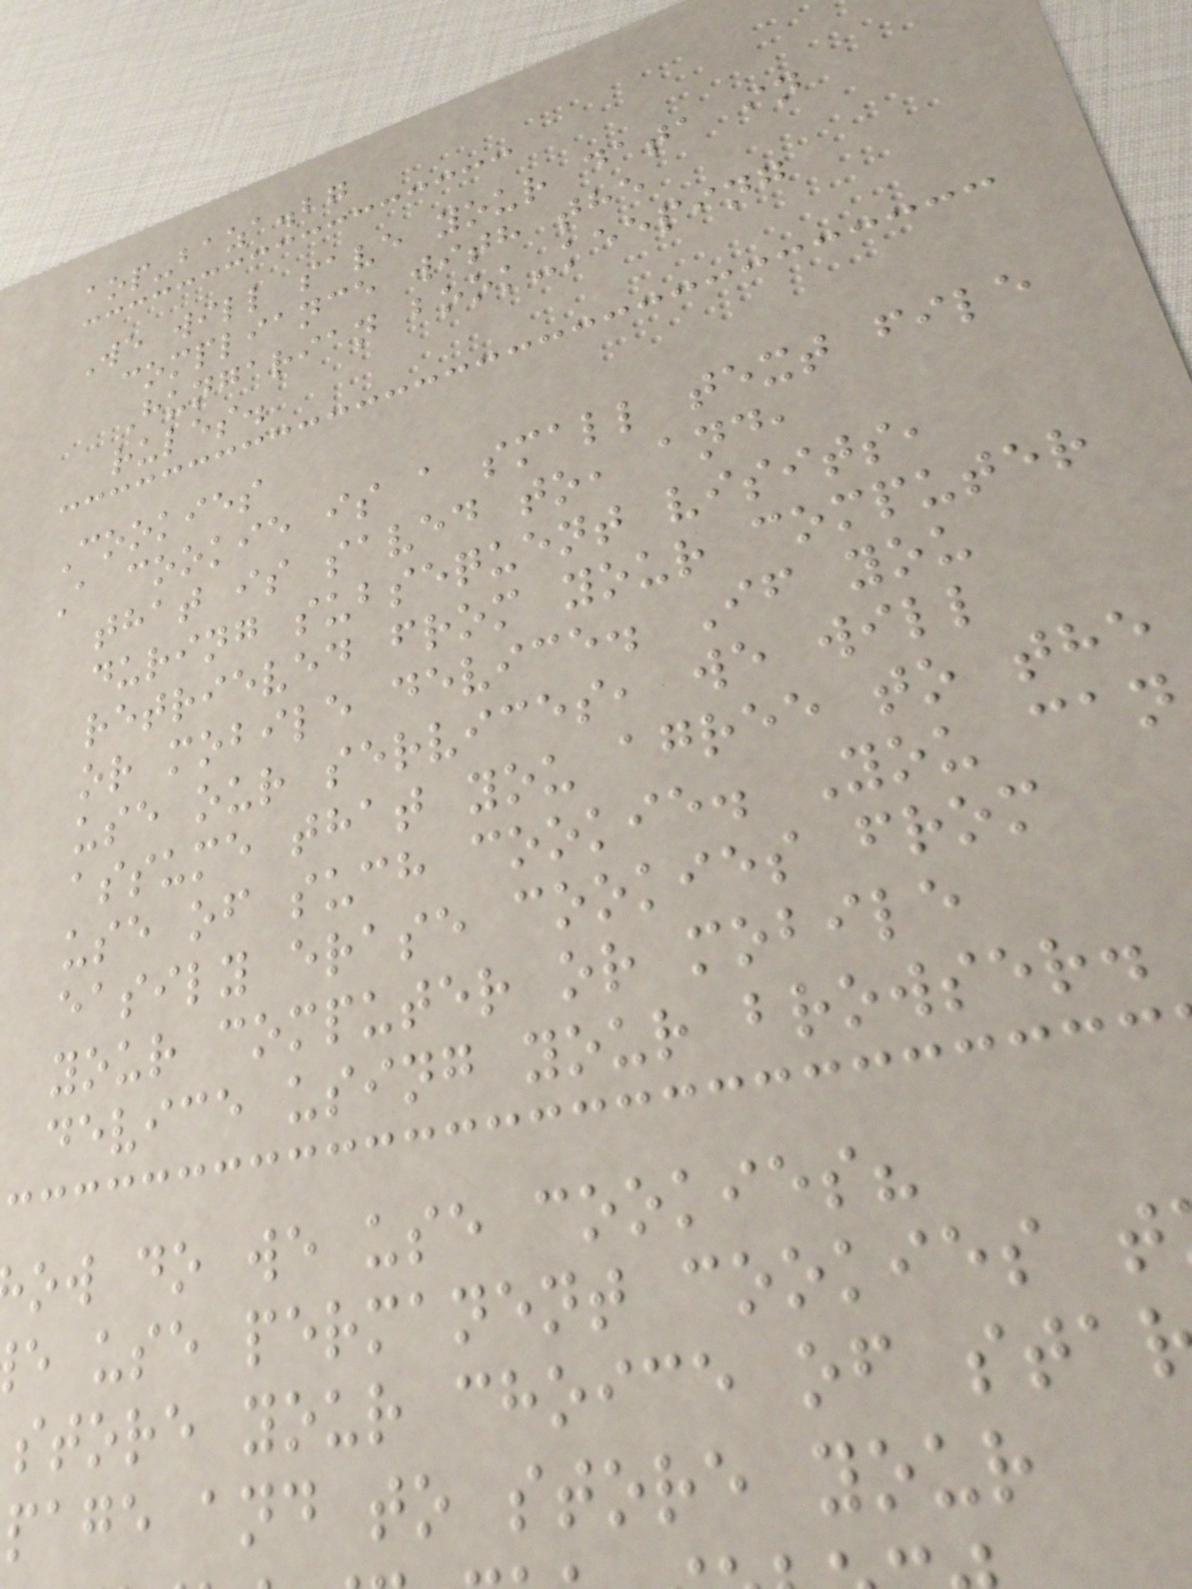aop-baza.bg
We will save your data in
compliance with the
Hungarian book-keeping
rules.
Cookies
A cookie is a small text file
that is saved to, and,
during subsequent visits,
retrieved from your computer
or mobile device. If you
use our services, we will
assume that you agree to the
use of such cookie. You can
easily erase cookies from
your computer or mobile
device using your browser.
ow do we use cookies?
e use permanent cookies t
store your choice of sta
page and to store your
